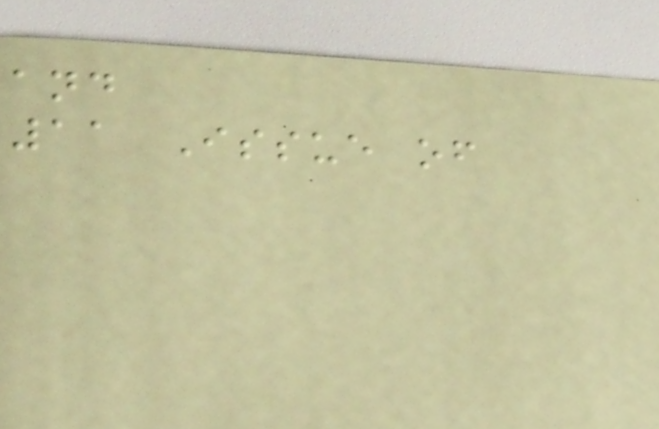and
11 Issue of
